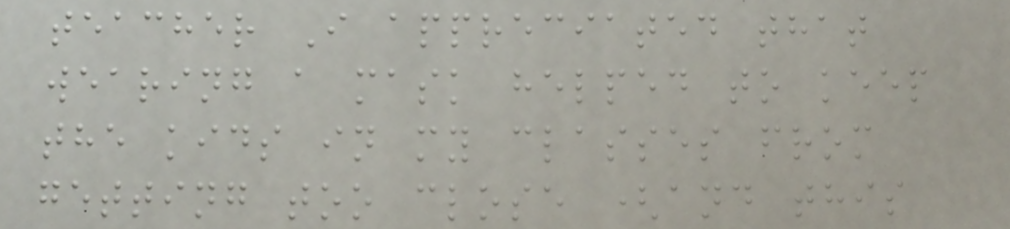teacher I appreciated that
wearing a mask helped to keep
the kids in my classes from
getting too close (and this
